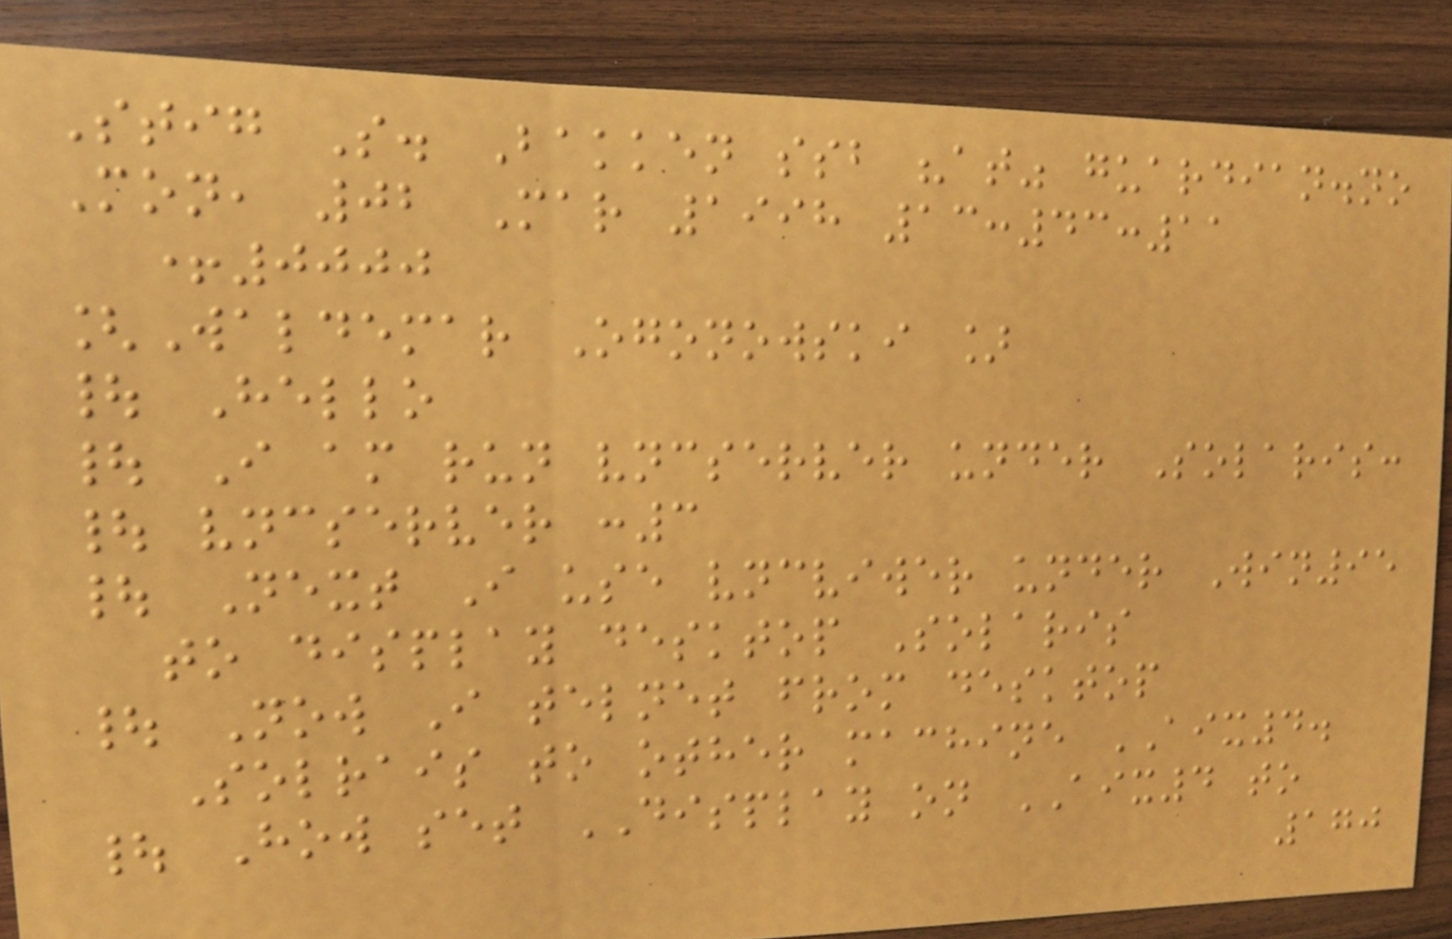Stig S. Bakken ssb "at" guardian.no
Mon, 02 Mar 1998 13:43:11
+0000
[Waldemar Ogonowski ]
| Hello
| I am run vncserver under Solaris:
| vncserver :3
| Next I use vncviwer under Win95
to display desktop Solaris
| Now I telnet from desktop
Solrais to other machine AIX4.
| How set DISPLAY on AIX4 to
170
